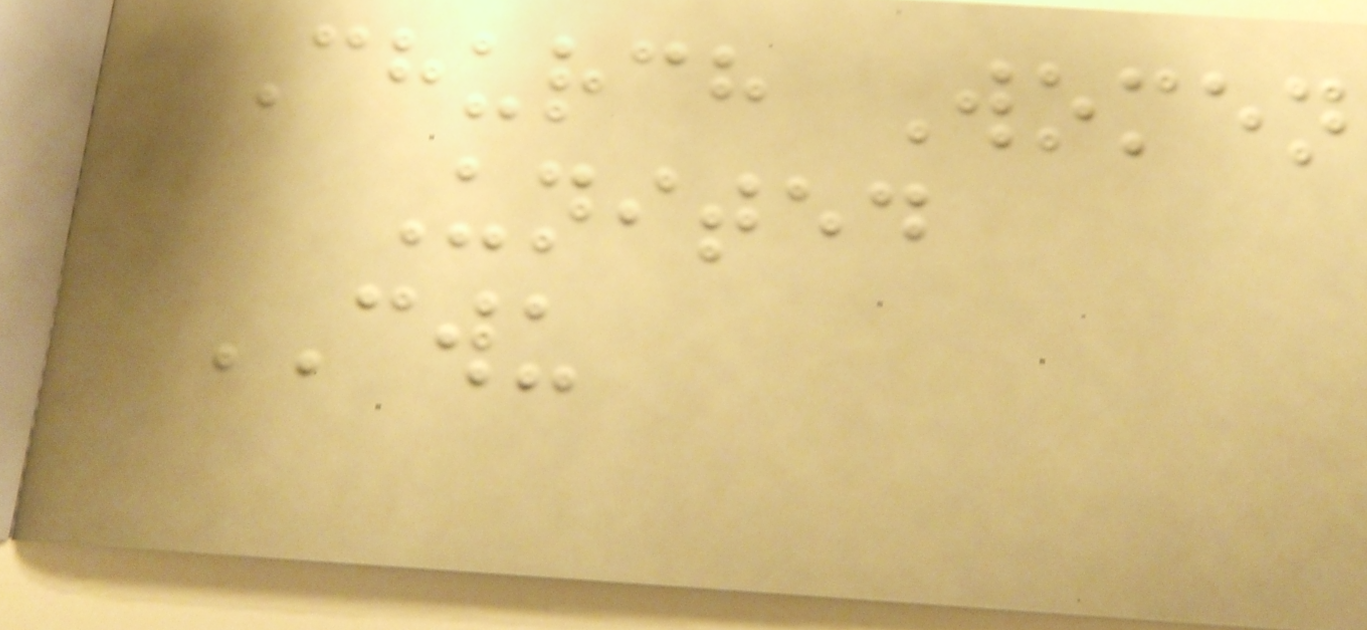Church Women
United
CWU
